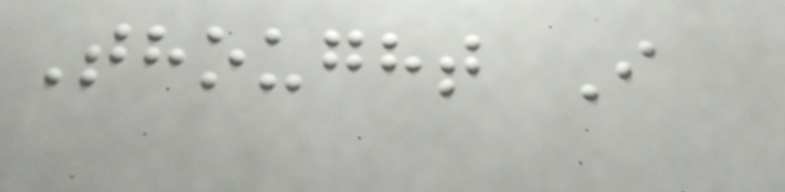Thought I
